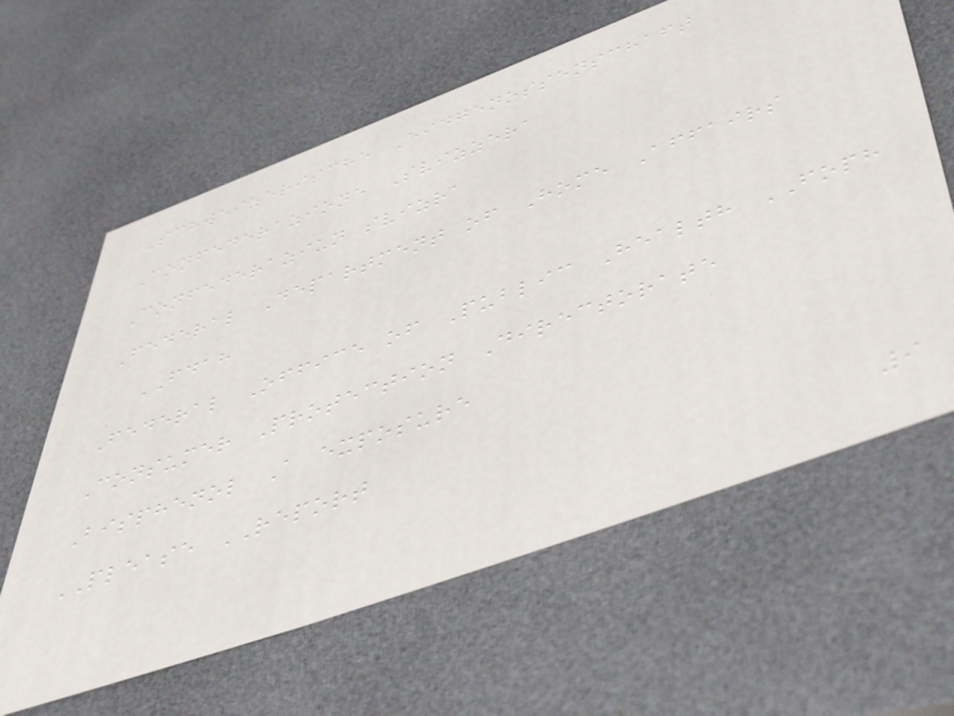Schweizerische Eidgenossenschaft
Confederazione Svizzera
Confederaziun svizra
Federal Department of Home Affairs
FDAH
Federal Office of Public Health FOPH
Consumer Protection Directorate
Bisphenol A exposure
PLEASE REPORT
9
